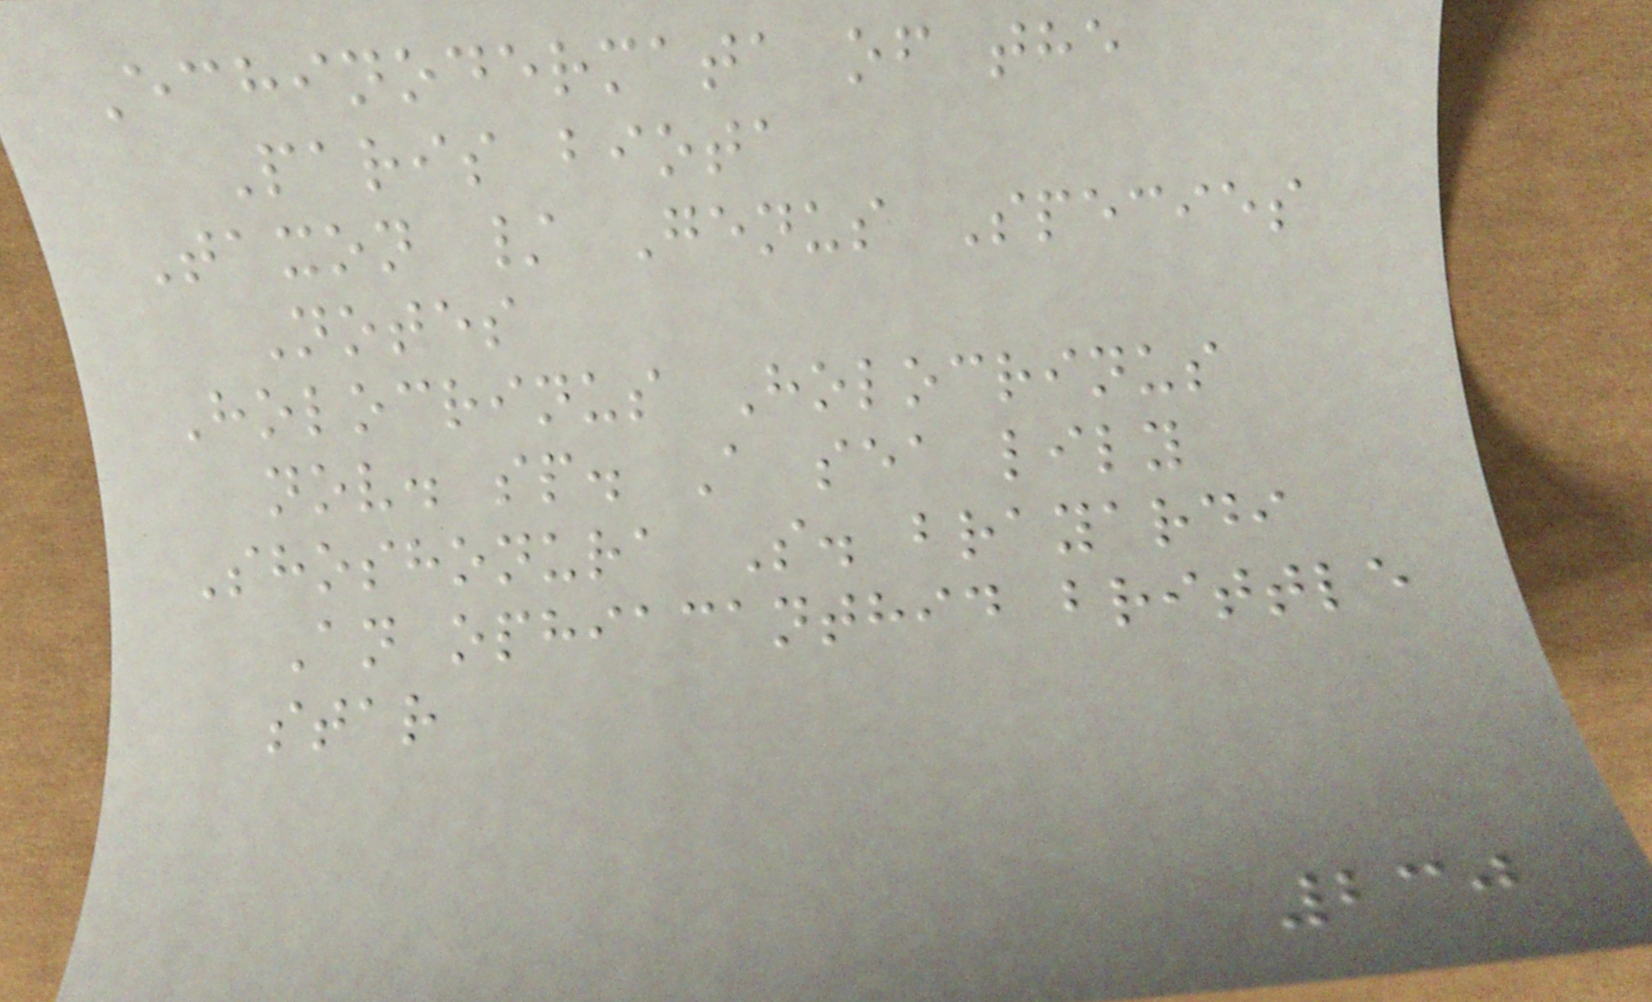Echinodermata of the
Paris biota
Taxon / Genus Species
Notes
Holocrinus Holocrinus
nov. sp. A sea lily
Shoshonura S. brayardi
An ophiacanthid brittle
star
230
